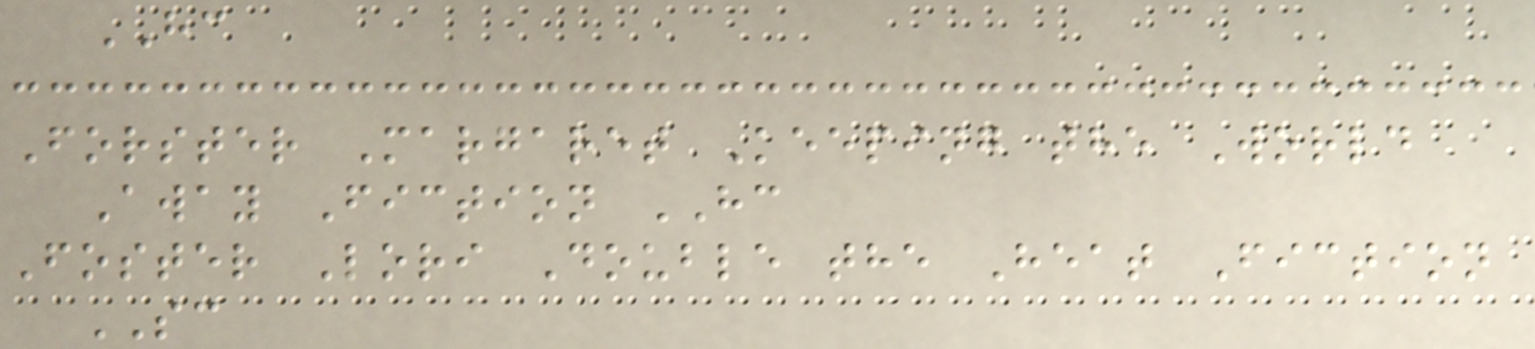HC
Forster Margaret Keeping the World
Away Fiction HC
Foster Lori Double the Heat Fiction
SC
